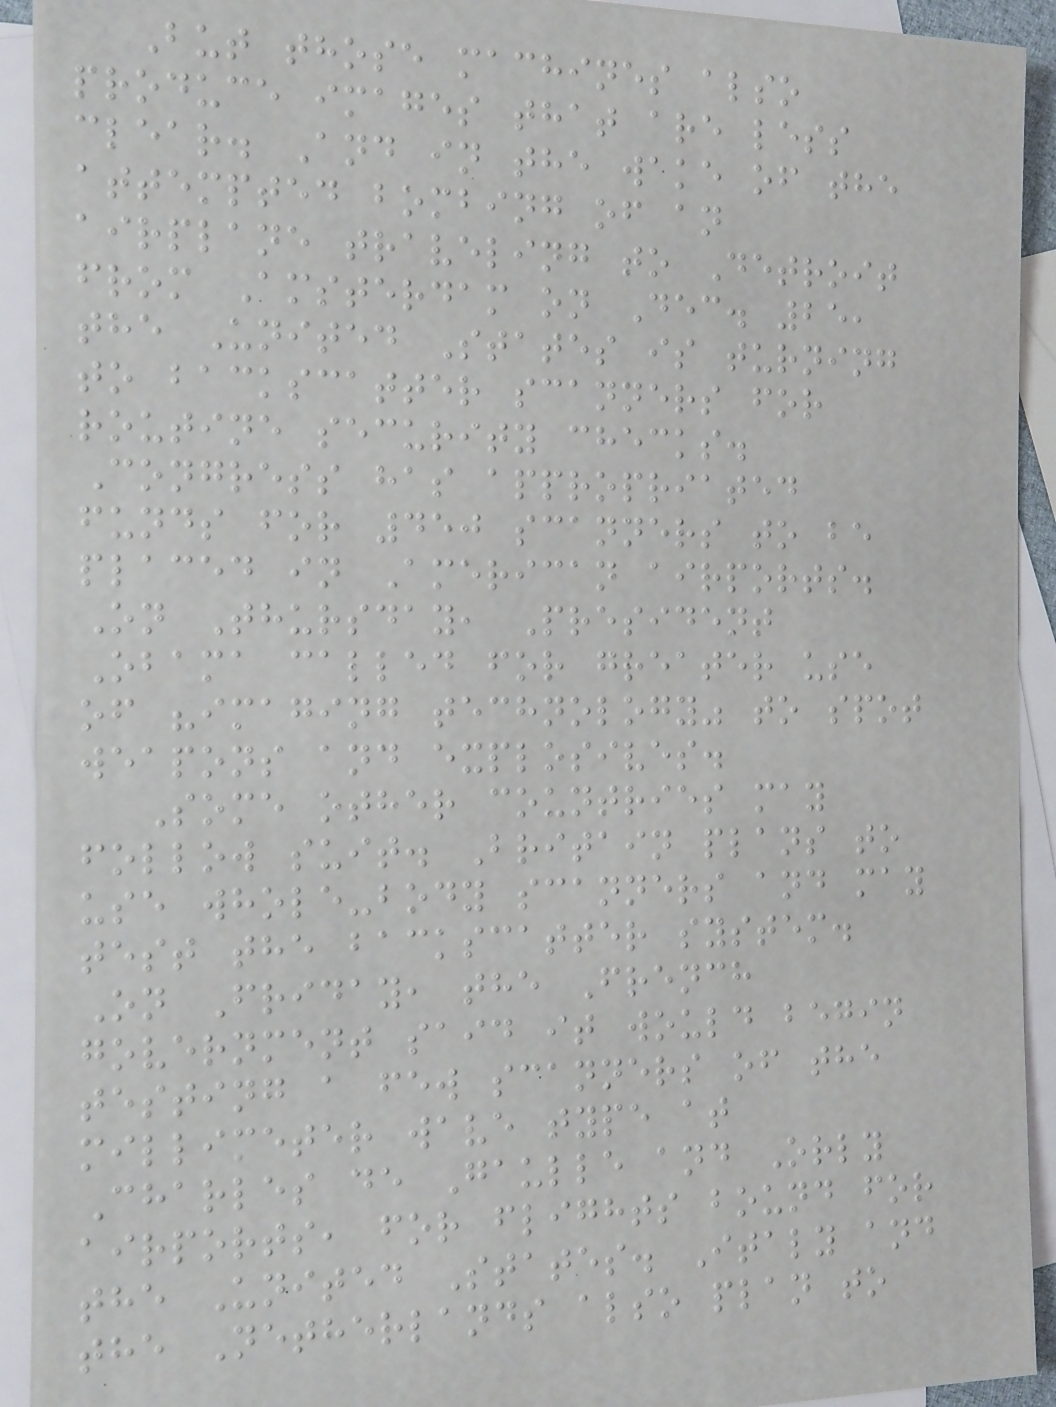But those machines also
produce images that are less
clear. And in the wake of the
attempted bombing of an
airplane traveling to Detroit
from Amsterdam on Dec. 25,
the United States is turning
to backscatter scanners for
routine security checks.
Congress has appropriated
funds for 450 scanners to be
placed in American airports.
On Thursday, President
Obama called for greater use
of "imaging technology" to spot
weapons and explosives.
Some other countries may
follow suit. Britain plans to
use whole-body scanners and may
test the backscatter system.
On Friday, the French
government said it would begin
testing a few scanners of the
millimeter wave type at
Charles de Gaulle and Orly
airports, for flights bound for
the United States. Italy and
the Netherlands also plan to
